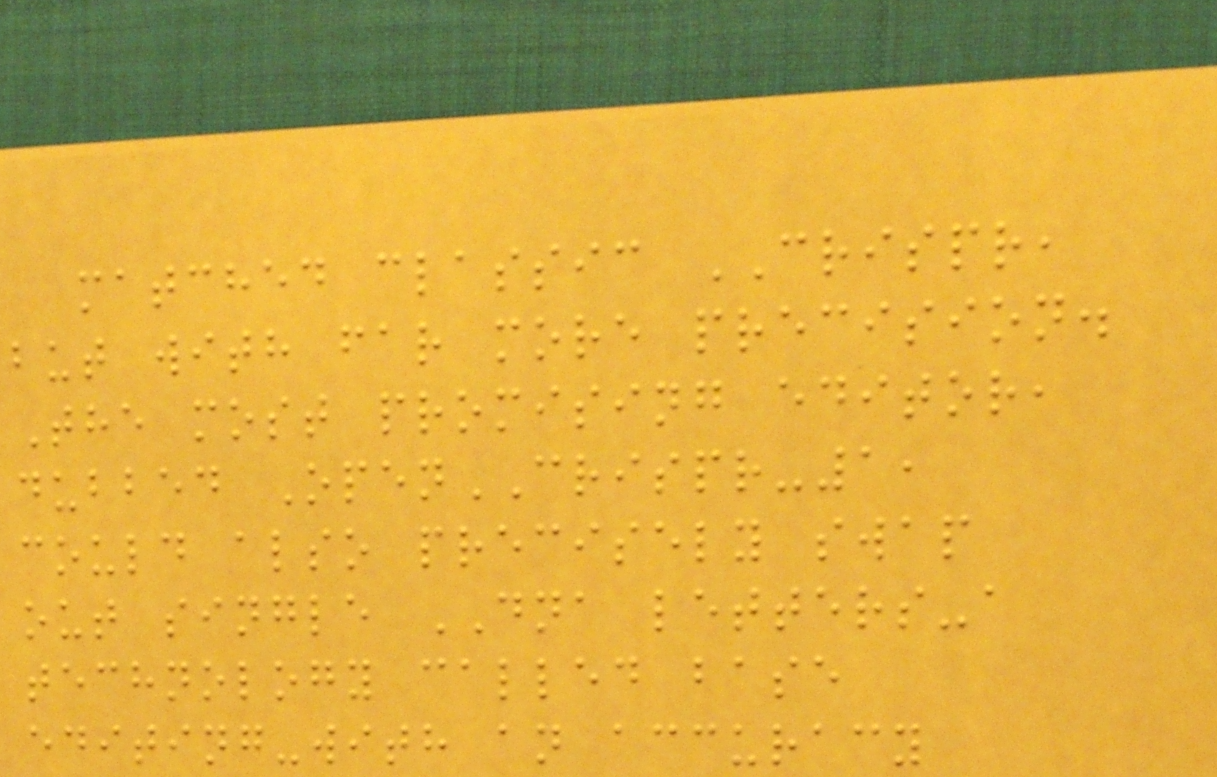matched classic CRISPR,
but with far more precision.
The most promising editor,
dubbed OpenCRISPR-1,
could also precisely swap
out single DNA letters-a
technology called base
editing-with an accuracy
